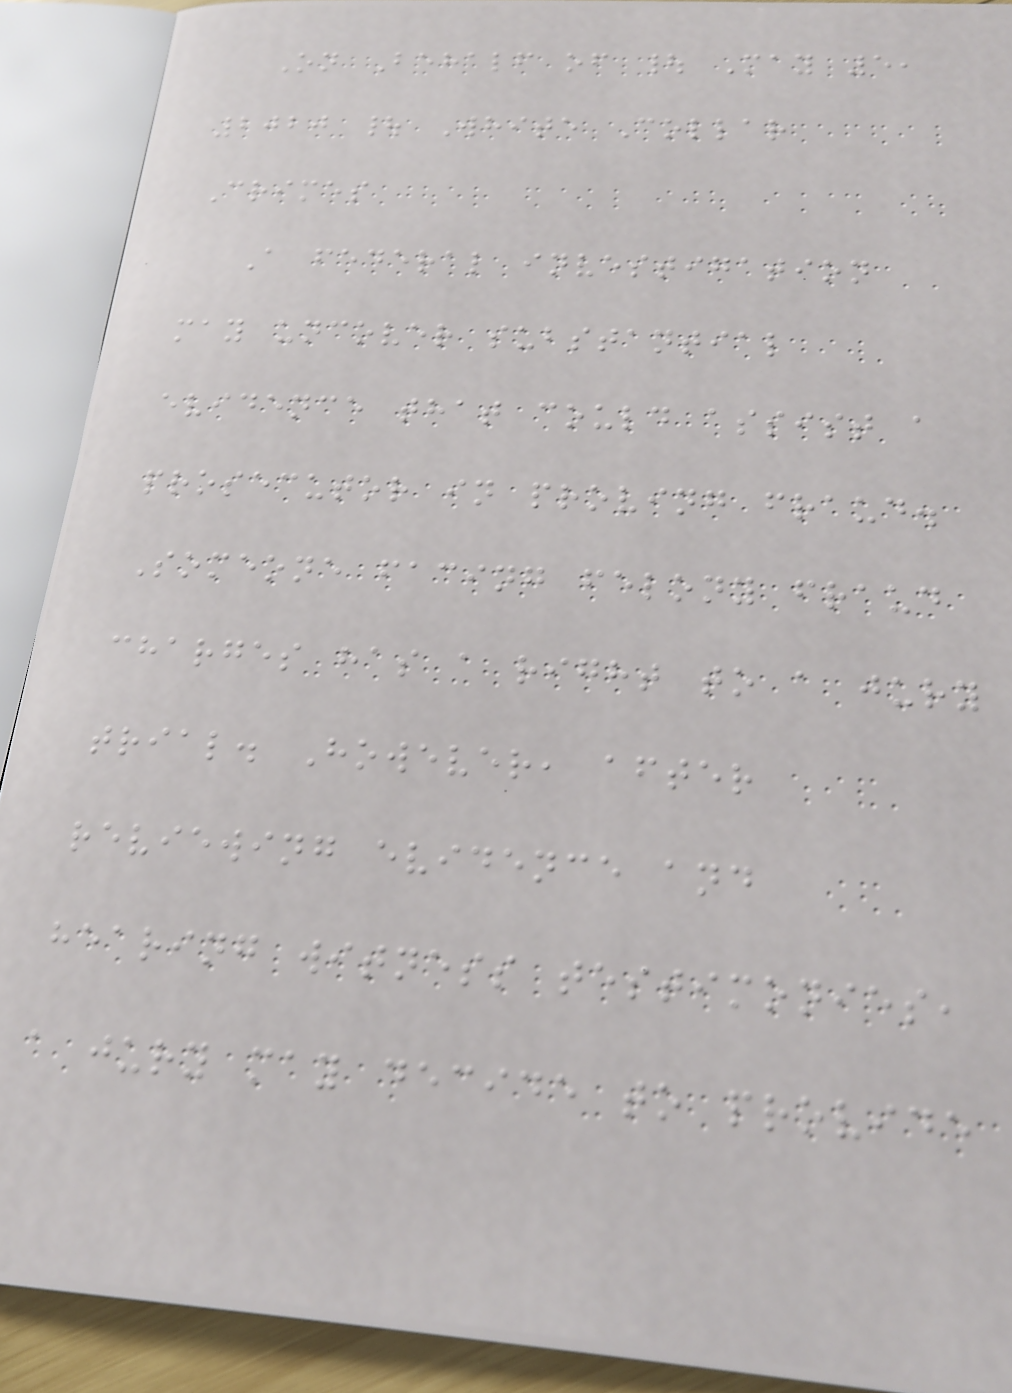On Behalf of | May 5,
2020 | White Collar
Crimes
A federal investigation
may uncover substantial
evidence that could assist a
prosecutor in proving fraud.
Someone facing felony fraud
charges has a right to a jury
trial. However, after
reviewing evidence and
hearing witness testimonies,
a jury may decide to provide
